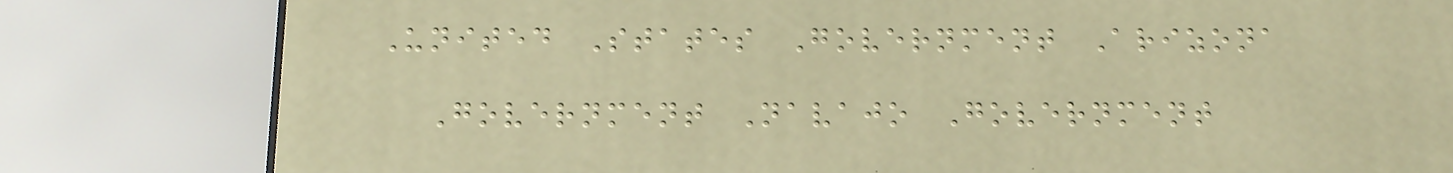United States Government Arizona
Government Navajo Government
